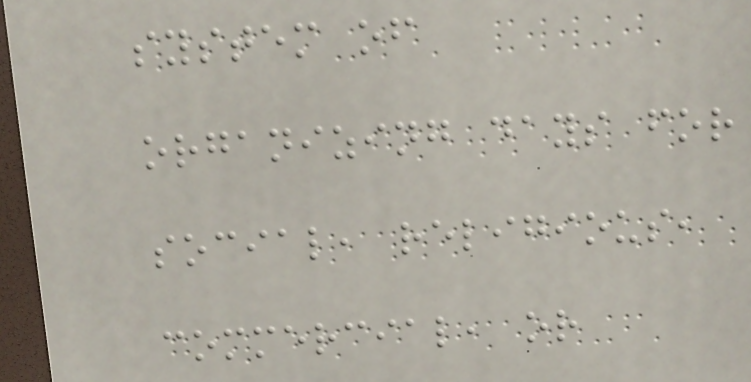system of
organizing days for
social, religious,
commercial, or
